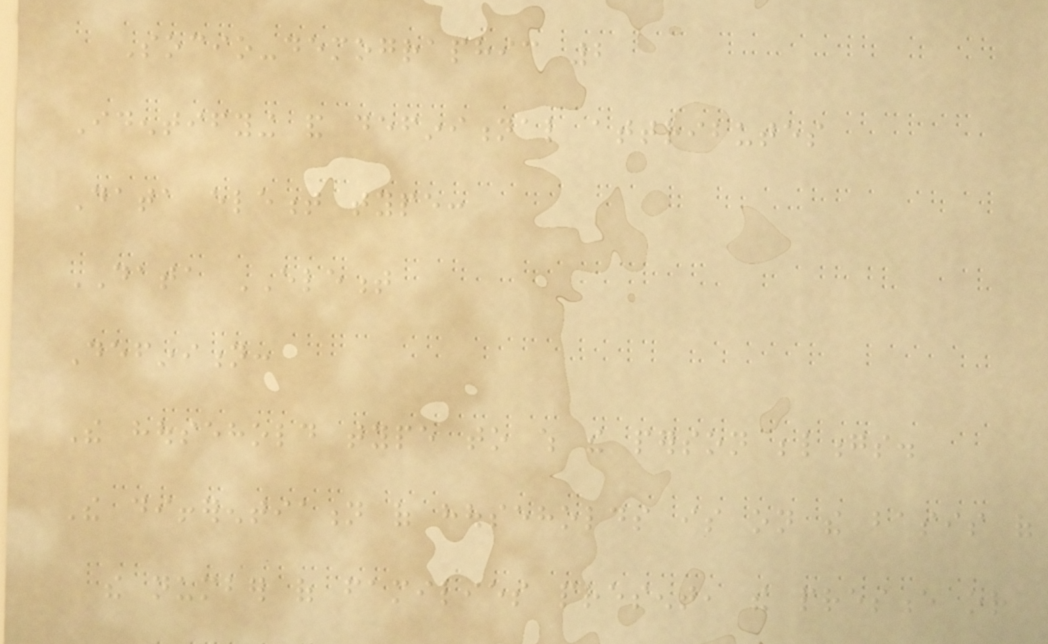Socio-demographic 2
Identifying and definitional attributes
Data element type:
DATA ELEMENT
Definition:
The household type to which the person belongs.
The differentiation of households is on the basis of
the number of families present, the presence or
